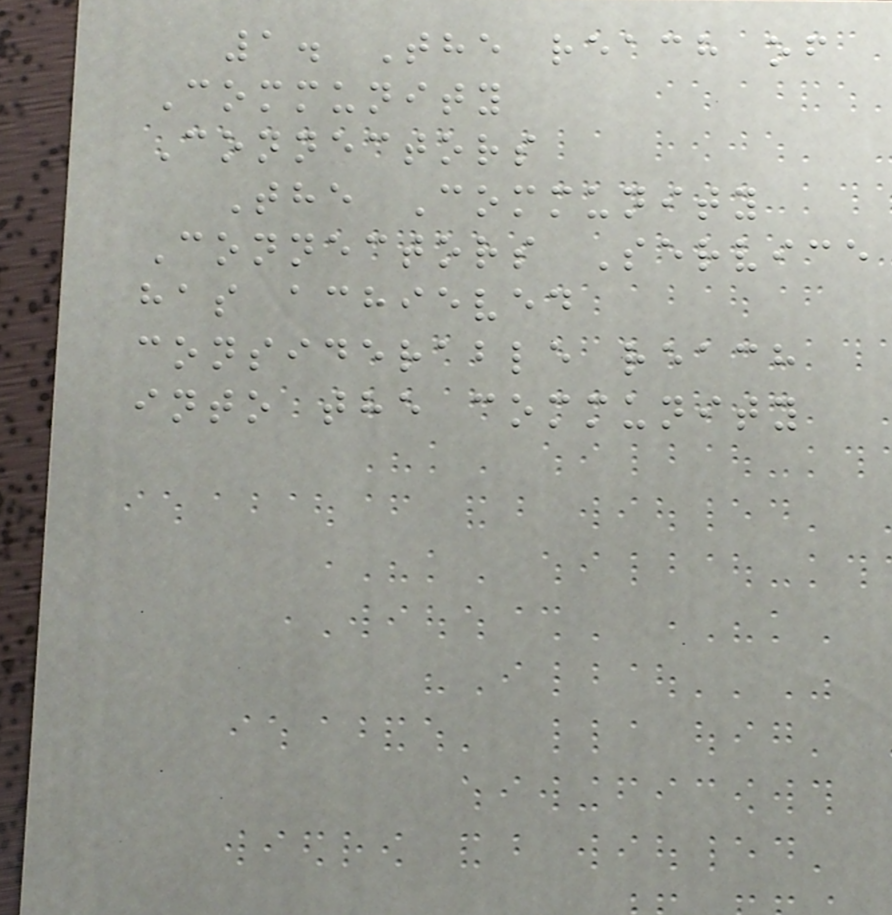1. The reach of
Community
Connectors
The Community
Connectors Service
has achieved
considerable reach
into the community
